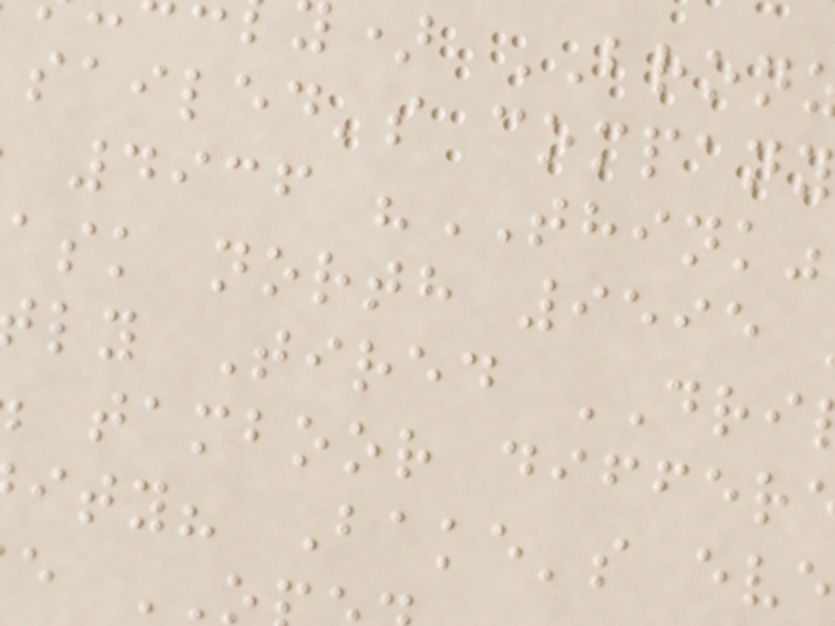) BRON
sailed's company
4936 "THINK"
ask north 9595
ly Tired DRI
tamboor differ
ity? Bake's eve
